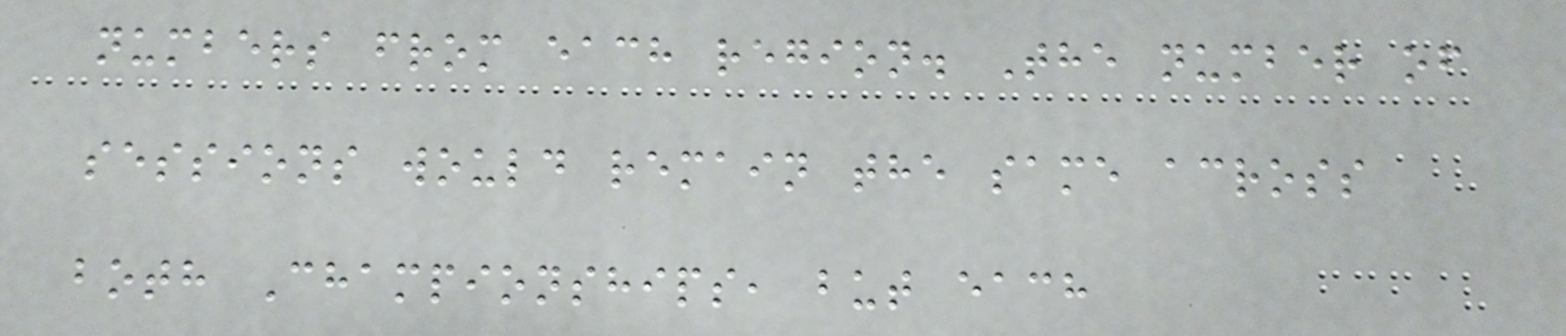numbers from each region. The number of
sessions would remain the same across
both Championships, but each
